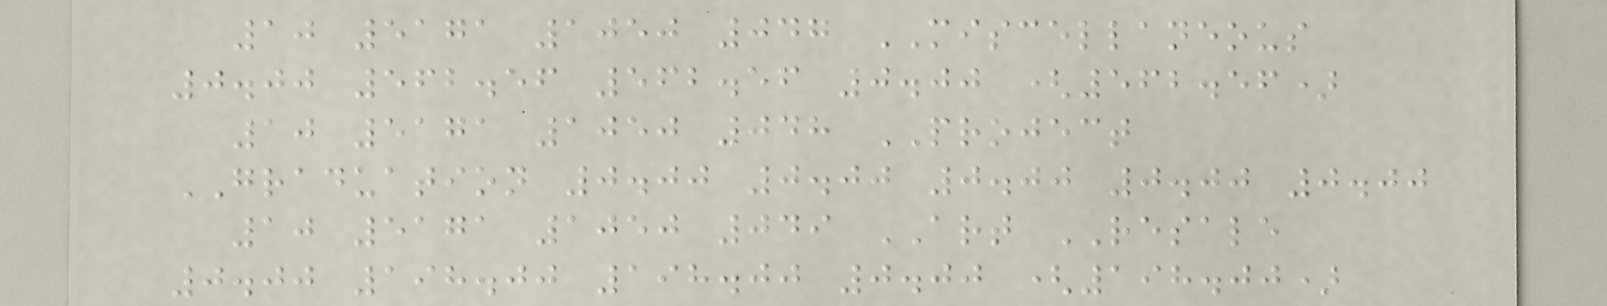10 5171 1050 047 MISCELLANEOUS
0.00 562.56 562.56 0.00 (562.56)
10 5171 1050 048 PROJECT
GRADUATION 0.00 0.00 0.00 0.00 0.00
10 5171 1050 049 ART RESALE
0.00 198.00 198.00 0.00 (198.00)
